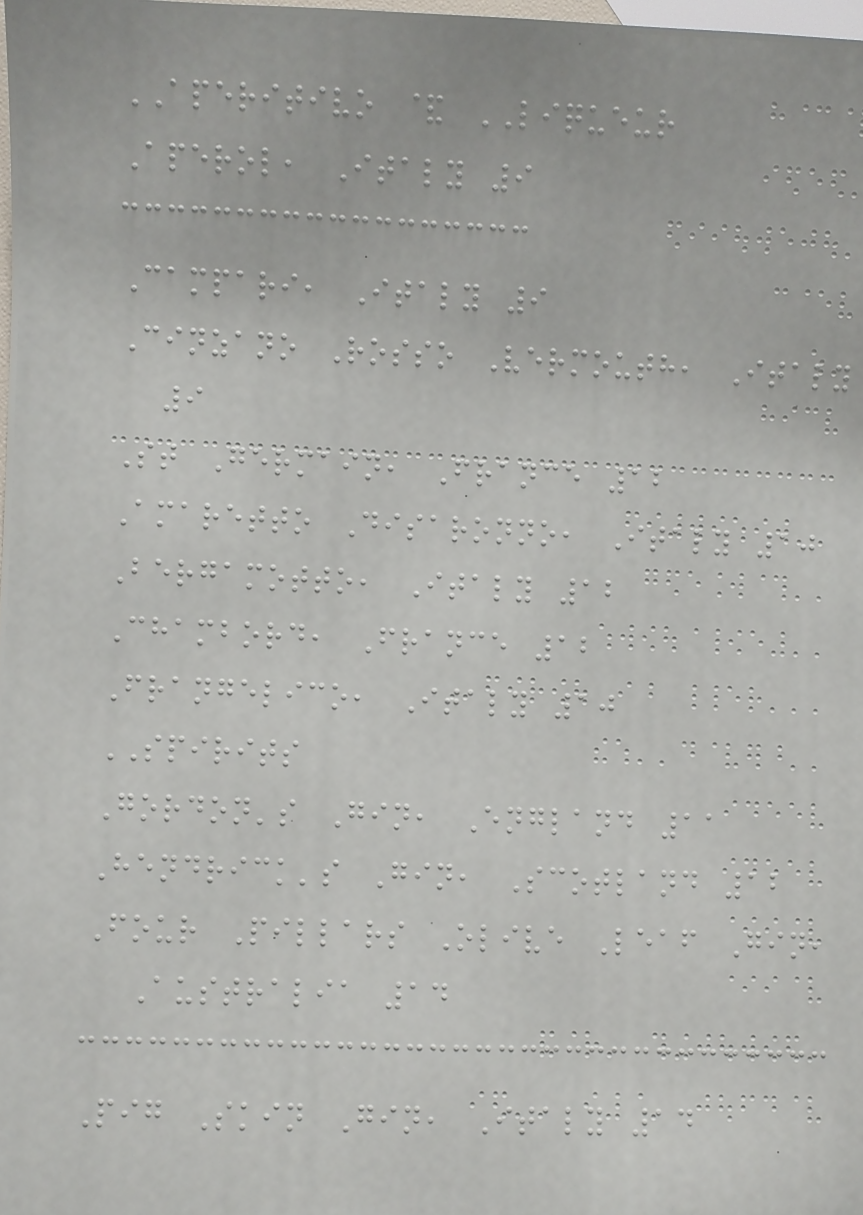APERITIVO & LIQUEUR
Aperol, Italy 9
Campari, Italy 9
Cinzano Rosso Vermouth, Italy
9
St Germain, France 12
Amaretto Disaronno, Italy 10
Bergamotto, Italy 12
Chambord, France 12
Frangelico, Italy 10
SPIRITS
Gordon's Gin, England 11
Hendrick's Gin, Scotland 12
Four Pillars Olive Leaf Gin,
Australia 14
Pig Skin Gin, Italy 14
